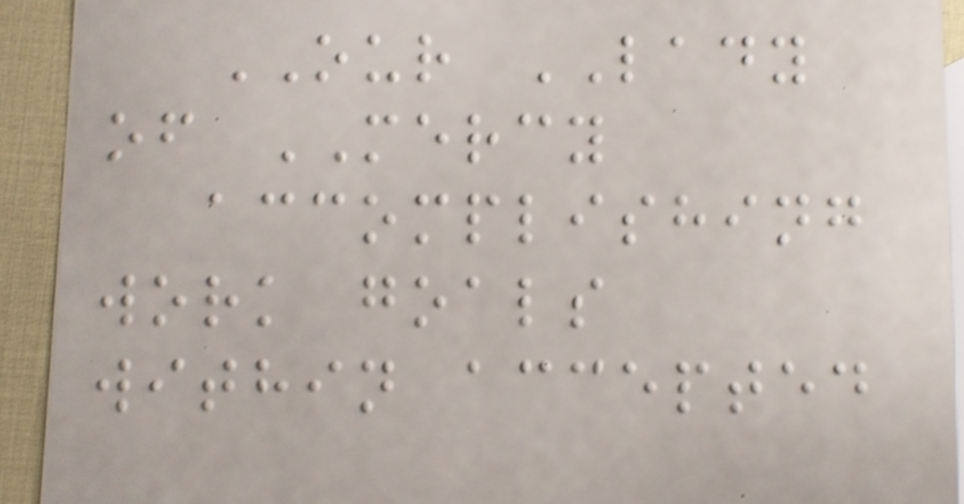OUR LADY
of MERCY
accomplishing
work goals
within accepted
